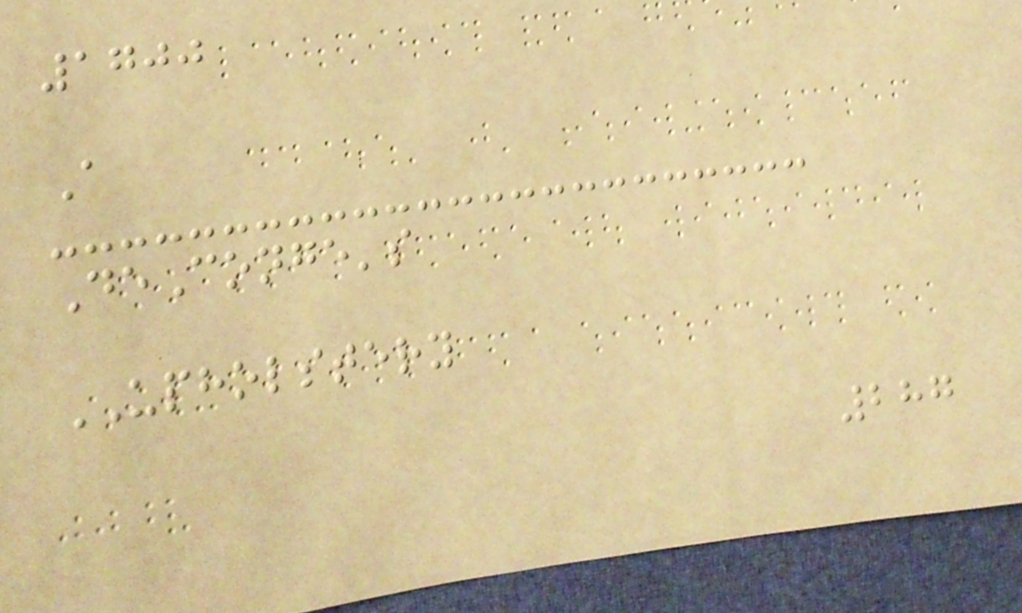1700
A
DeConge's
UPHOLSTERY
287
